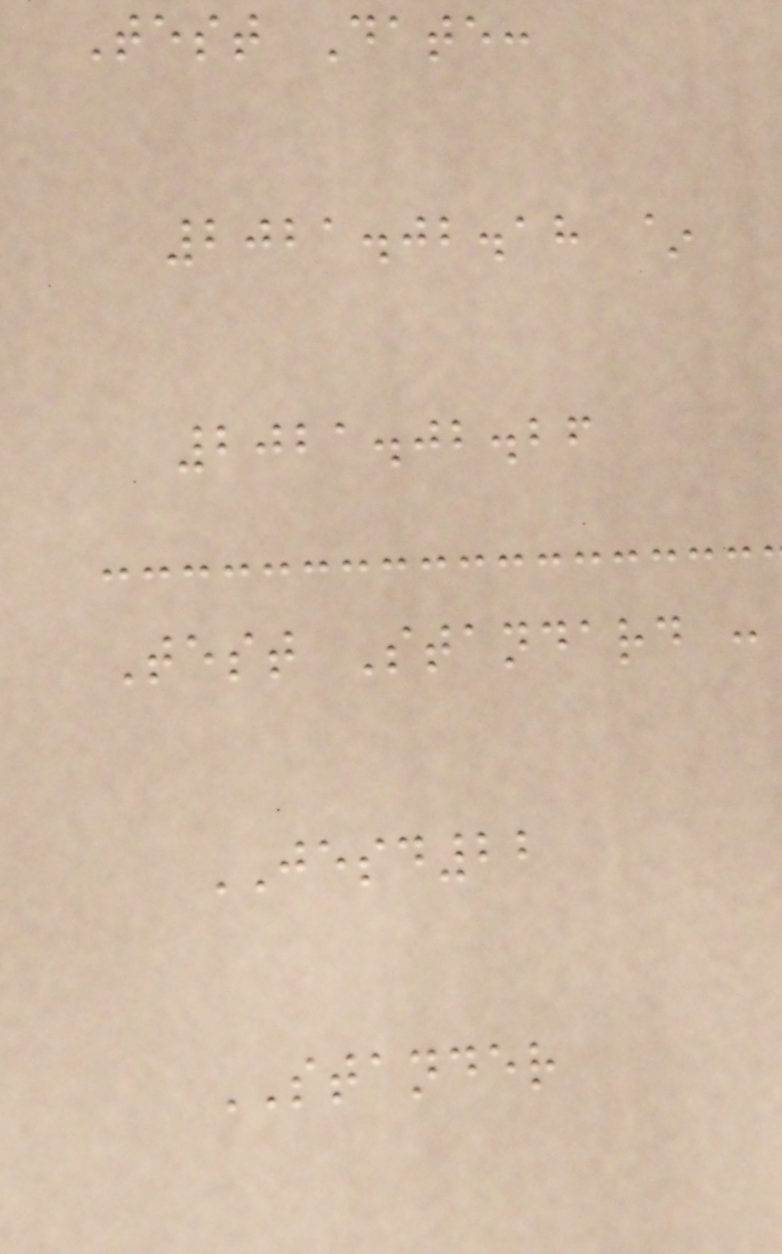Test Date:
2021.02.18 ~
2021.02.26
Test Standard :
JESD22
STANDER
